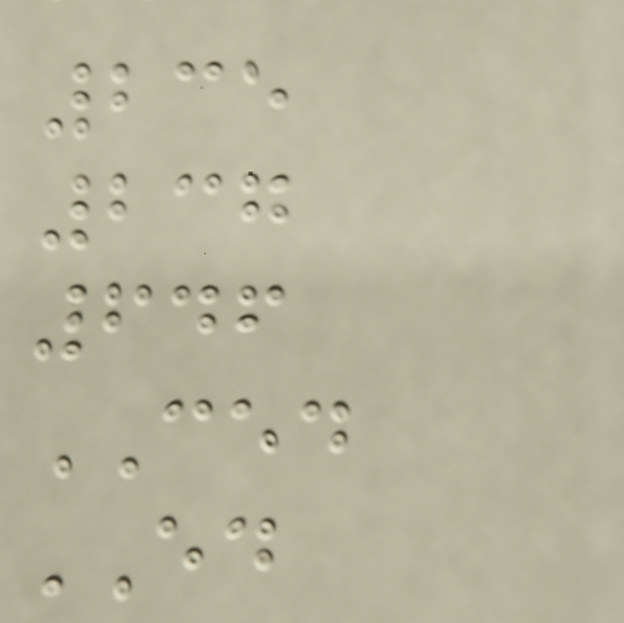235
237
646
CED
ED
